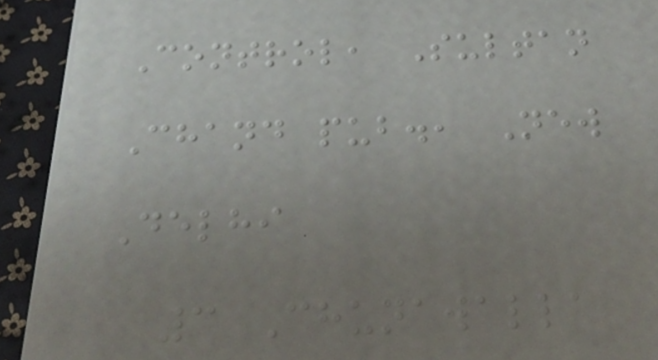Control, Sultan
Chand pub., New
Delhi
3 Chunawalla
